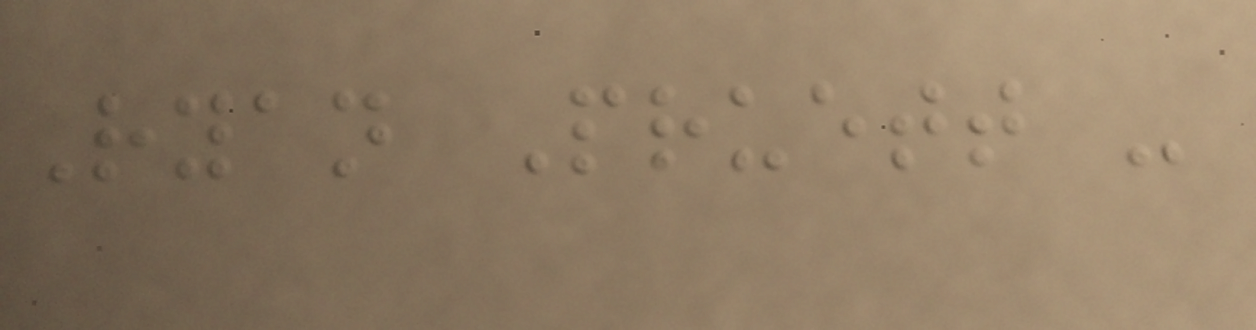Ryan Pruett -
